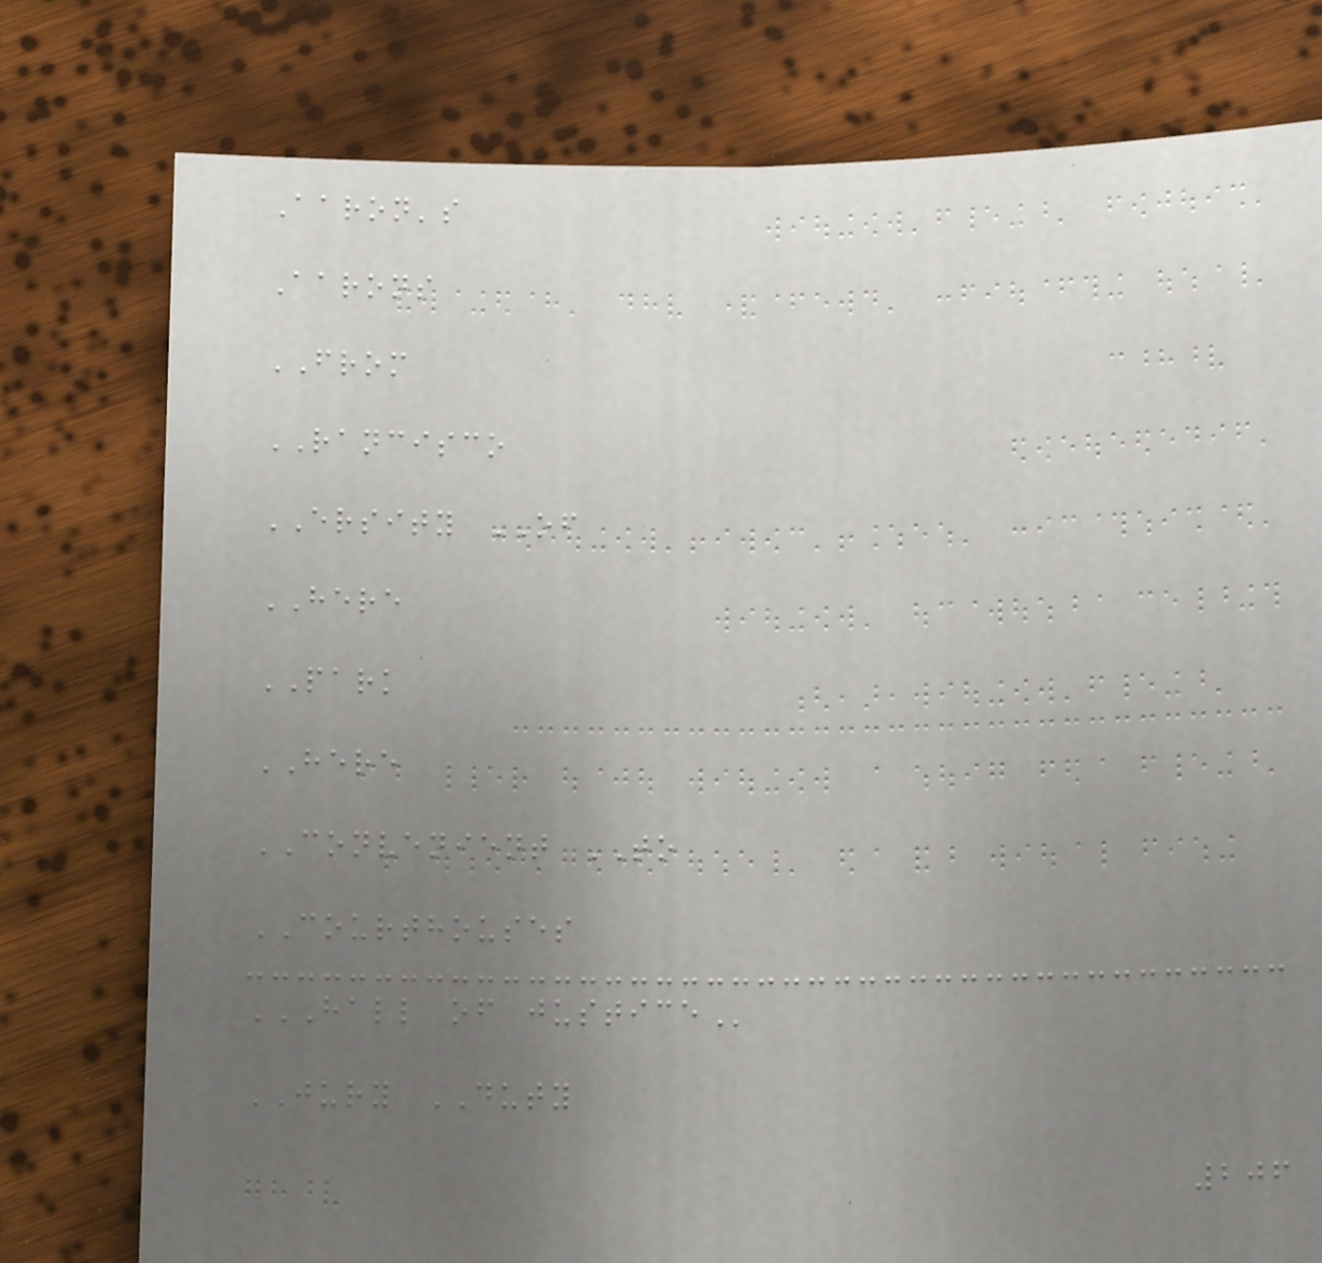Aaron's
Aarons
FROM
RANCISCO
ERSITY OF
HERE
PARK
HERE
CONVENIENT TO
COURTHOUSES
HALL OF JUSTICE
JURY DUTY
206
